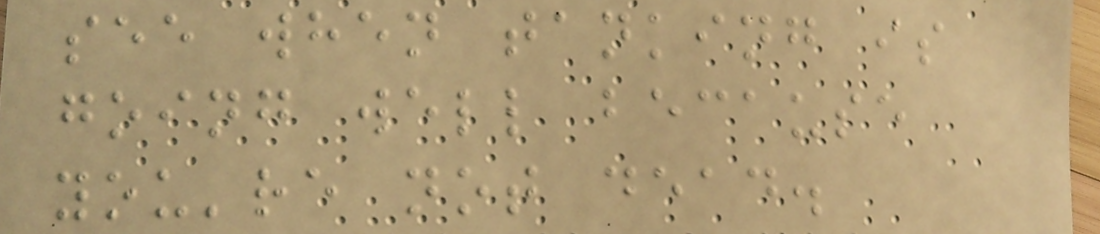see when tanking is
going well because
you're not dead.
